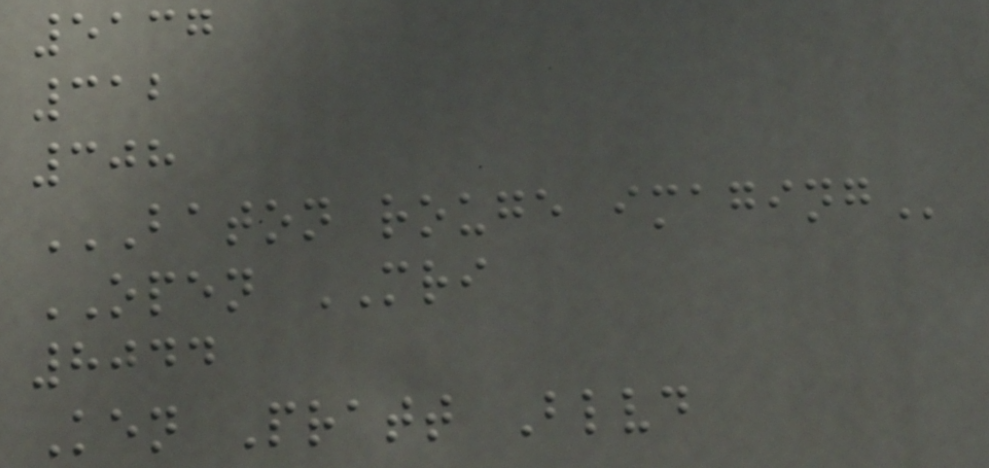5137
312
308
BATON ROUGE IMAGING
OPEN MRI
8044
Ken Pratt Blvd
